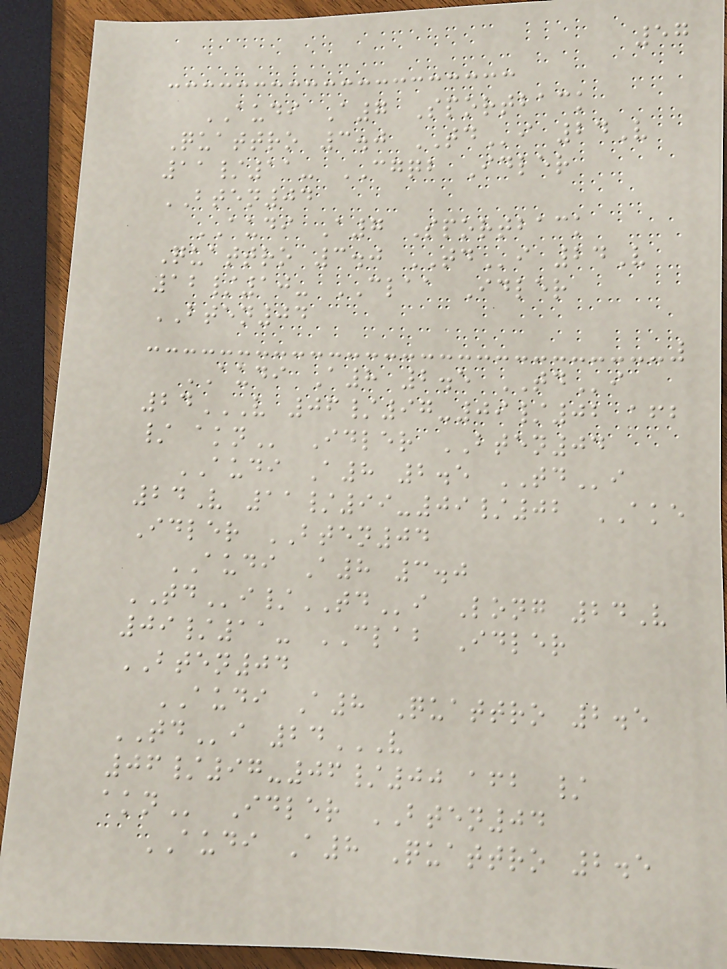57
AUDI A7 Sportback
Quattro 3.0 TDi 24V
11/11- CGQB Idler
BTEN04
AUDI A7 Sportback
Quattro 3.0 TDi 24V
12/10- CLAA Idler
BTEN04
AUDI A8 2.5 TDi
24V 06/97-09/02 AFB
/ AKN Idler BTEN04
AUDI A8 2.5 TDi
24V 11/99-09/02 AKE
Idler BTEN04
AUDI A8 3.0
TDi/TDi Long 24V
09/11- CLAB Idler
BTEN04
AUDI A8 Quattro 2.5
TDi 24V
06/97-06/00 AFB /
AKN Idler BTEN04
AUDI A8 Quattro 2.5
